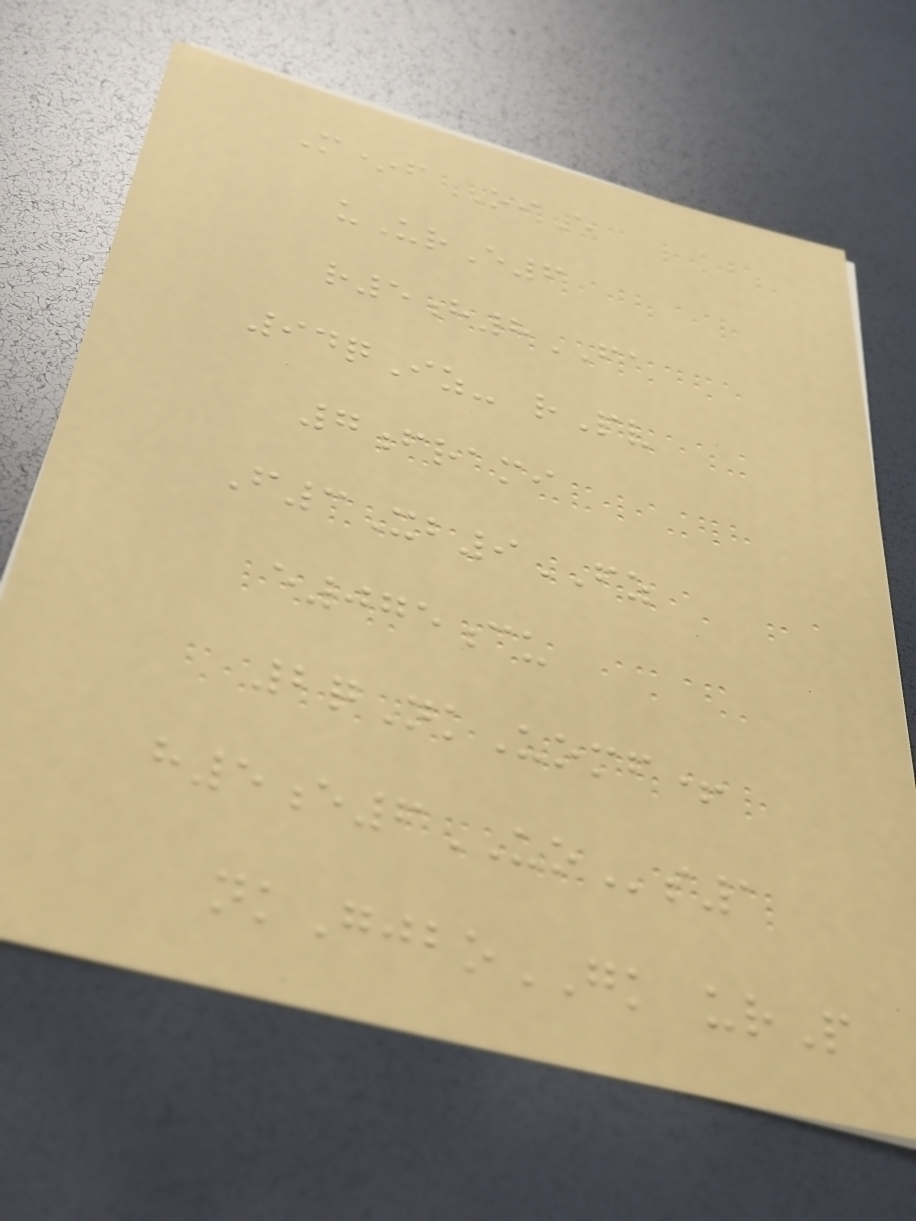M*f OiE
uUrE6
r5h8FA
94qIz- rPv
7frami
F3Xb9FZ
e075cu
2qNkUomf+
h5e6UOs1
nkGjboGK urP
